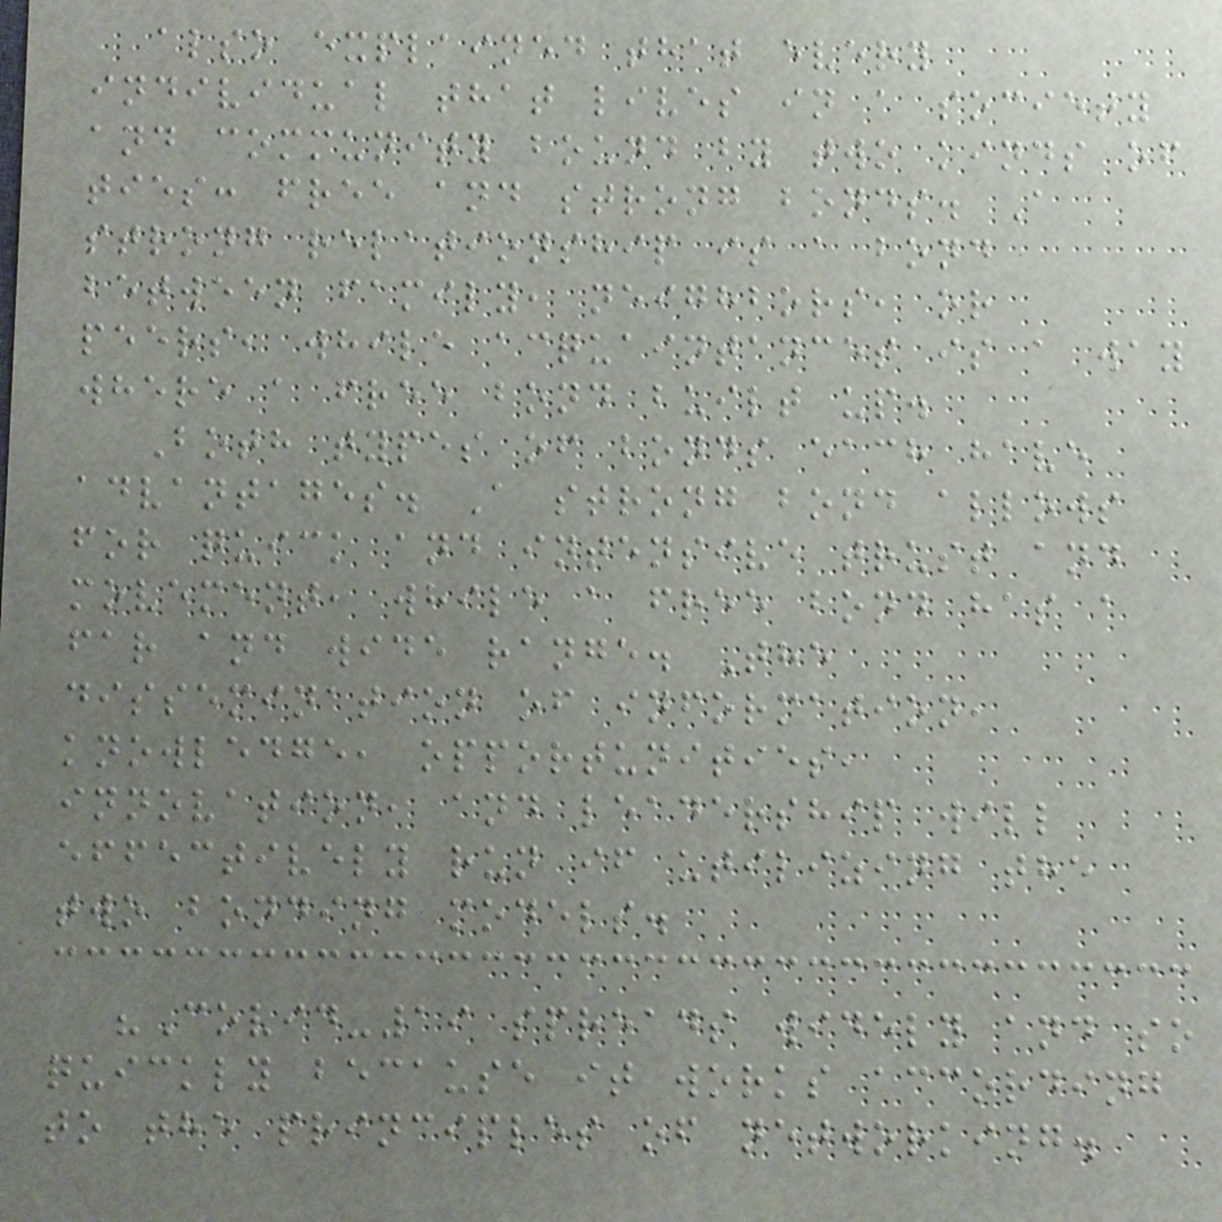also explained that every
individual that lives in a society
and community bound by two kinds of
ties: free and strong bonds. A
strong relationship is a bond
between family, neighbors, or
peers, while acquaintances is a way
where a free bond built up.
Both types of bonds each have
advantages. A strong bond allows
for quick and intensive trust and
movement, while a free bond has a
far and wide range. The
dissemination of information,
knowledge, opportunities,
innovation, and leadership will
effectively run if utilizing the
two bonding models.
"Covid-19 spreads widely and so
quickly because it works according
to the principles of networking.
